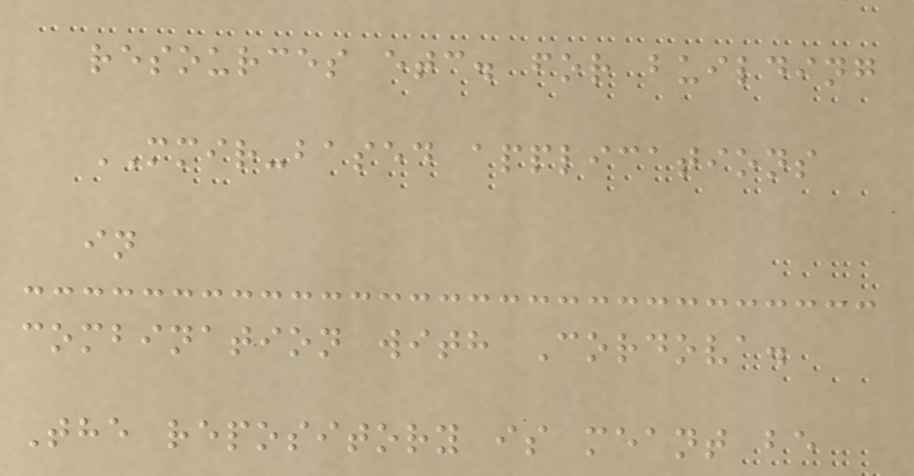resources etc. for building
MMIR-based applications
in
combination with Cordova.
The repository is meant be
